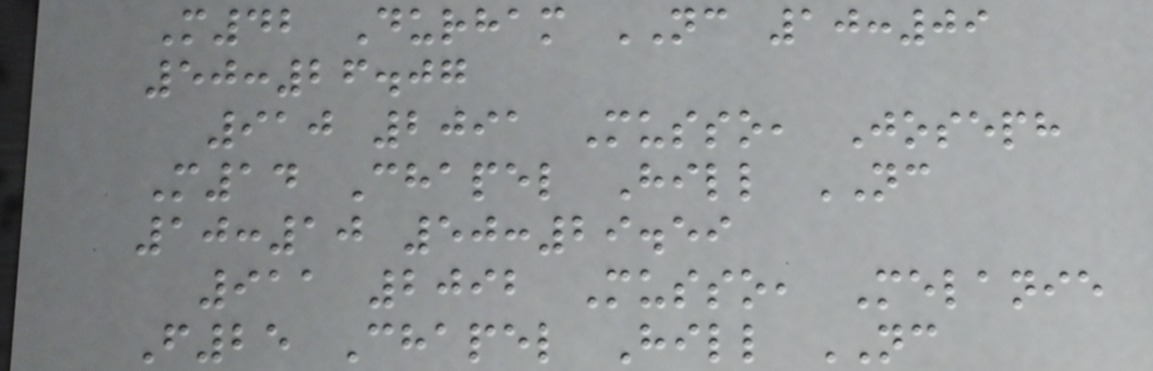M42 Durham NC 10:09
50:26.07
910 2091 Musso, Joseph
M14 Chapel Hill NC
10:10 50:29.59
911 2092 Musso, Melanie
F25 Chapel Hill NC
